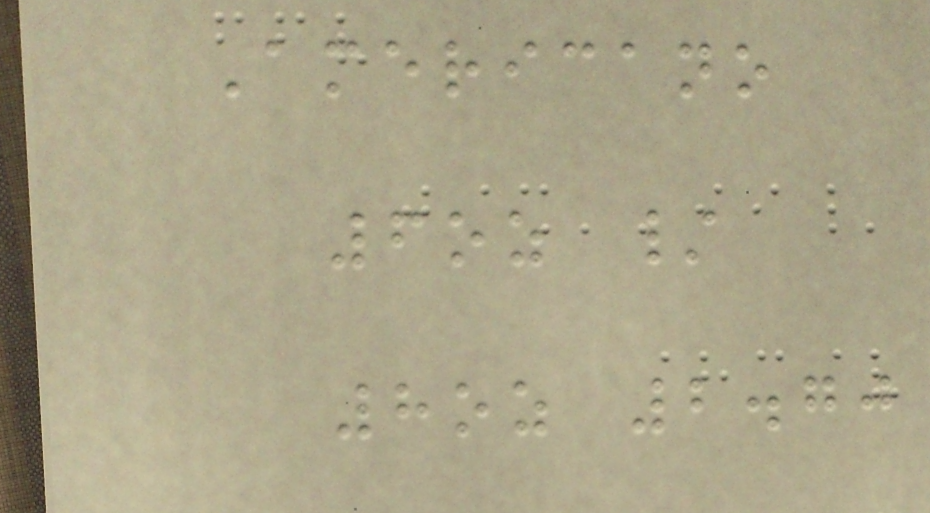Americano
6oz /
8oz 2.70
